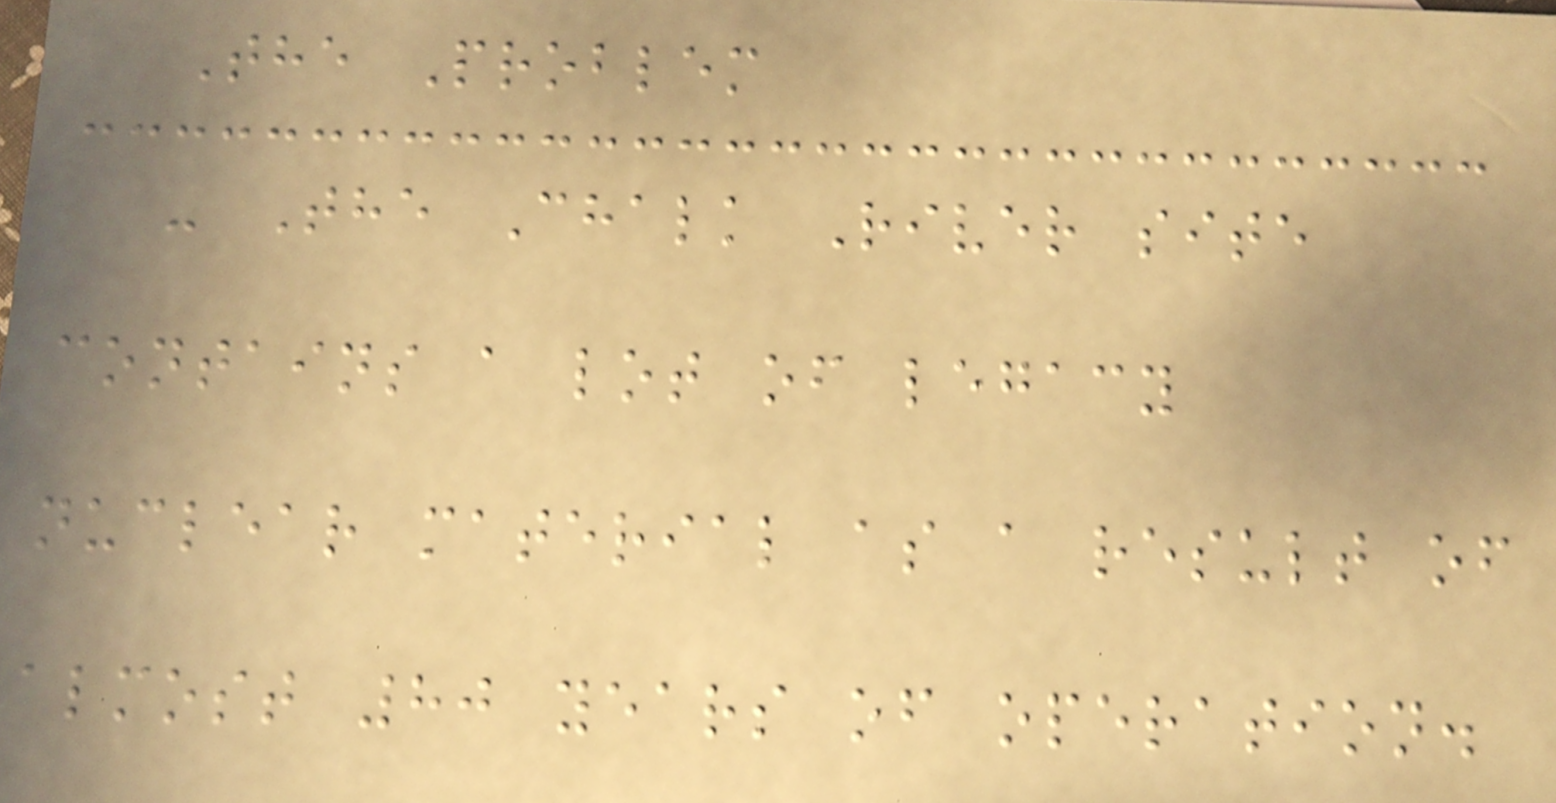The Problem
- The Chalk River site
contains a lot of legacy
nuclear material as a result of
almost 80 years of operation.
